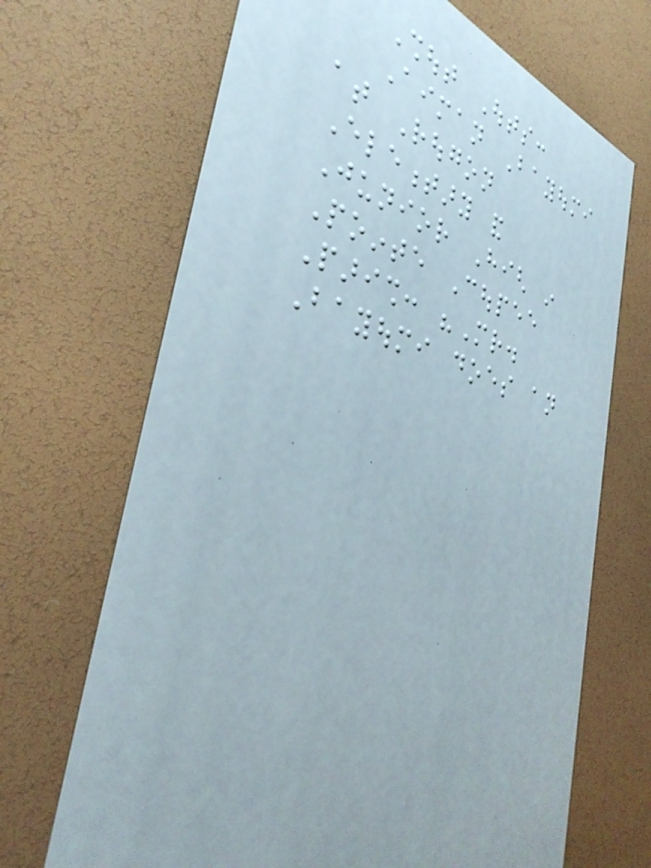Shout Outs:
Aiman Bayoumi
at Rougon
Elementary and
Junior High in
Pointe Coupee
Parish: "Mr.
Bayoumi does an
